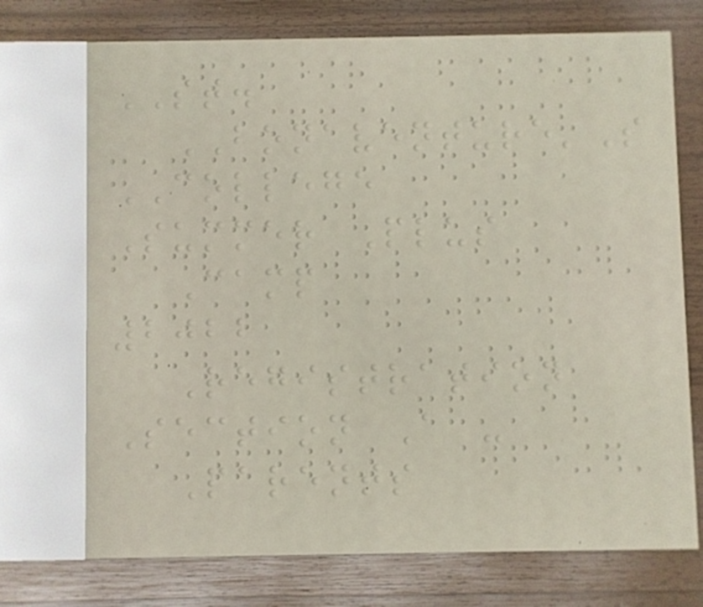ST.
BONAVENTURE'S
COLLEGE
Summer Plus
Camp
2022
Registration
Section A -
Parents
